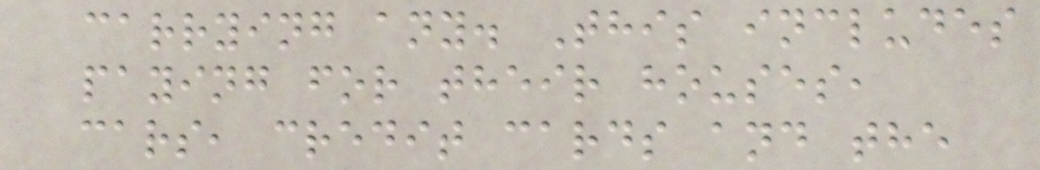carrying any. This includes
paying for their houses,
cars, credit cards and the
